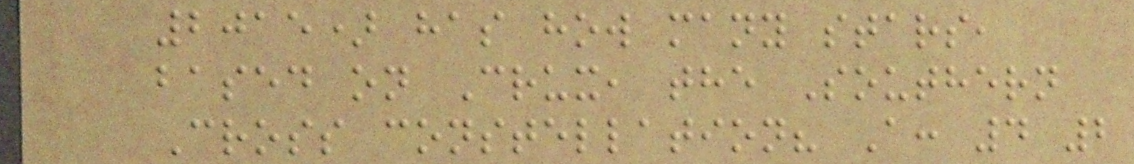2015) has how many stars,
based on Crux, the Southern
Cross constellation? A: 4 2
